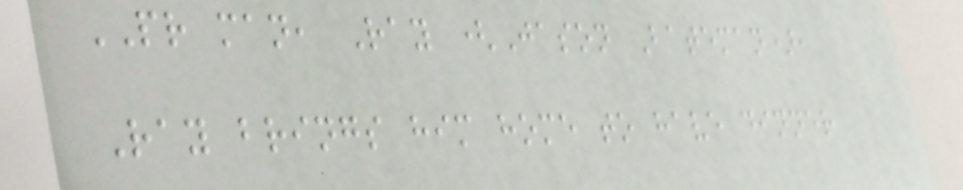PR man, Ray (Jason Bateman),
Ray brings him home to have dinner
